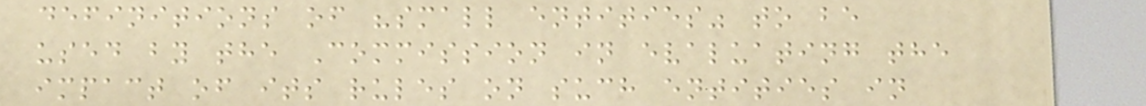definitions of "small entities" to be
used by the Commission in evaluating the
impact of its rules on such entities in
